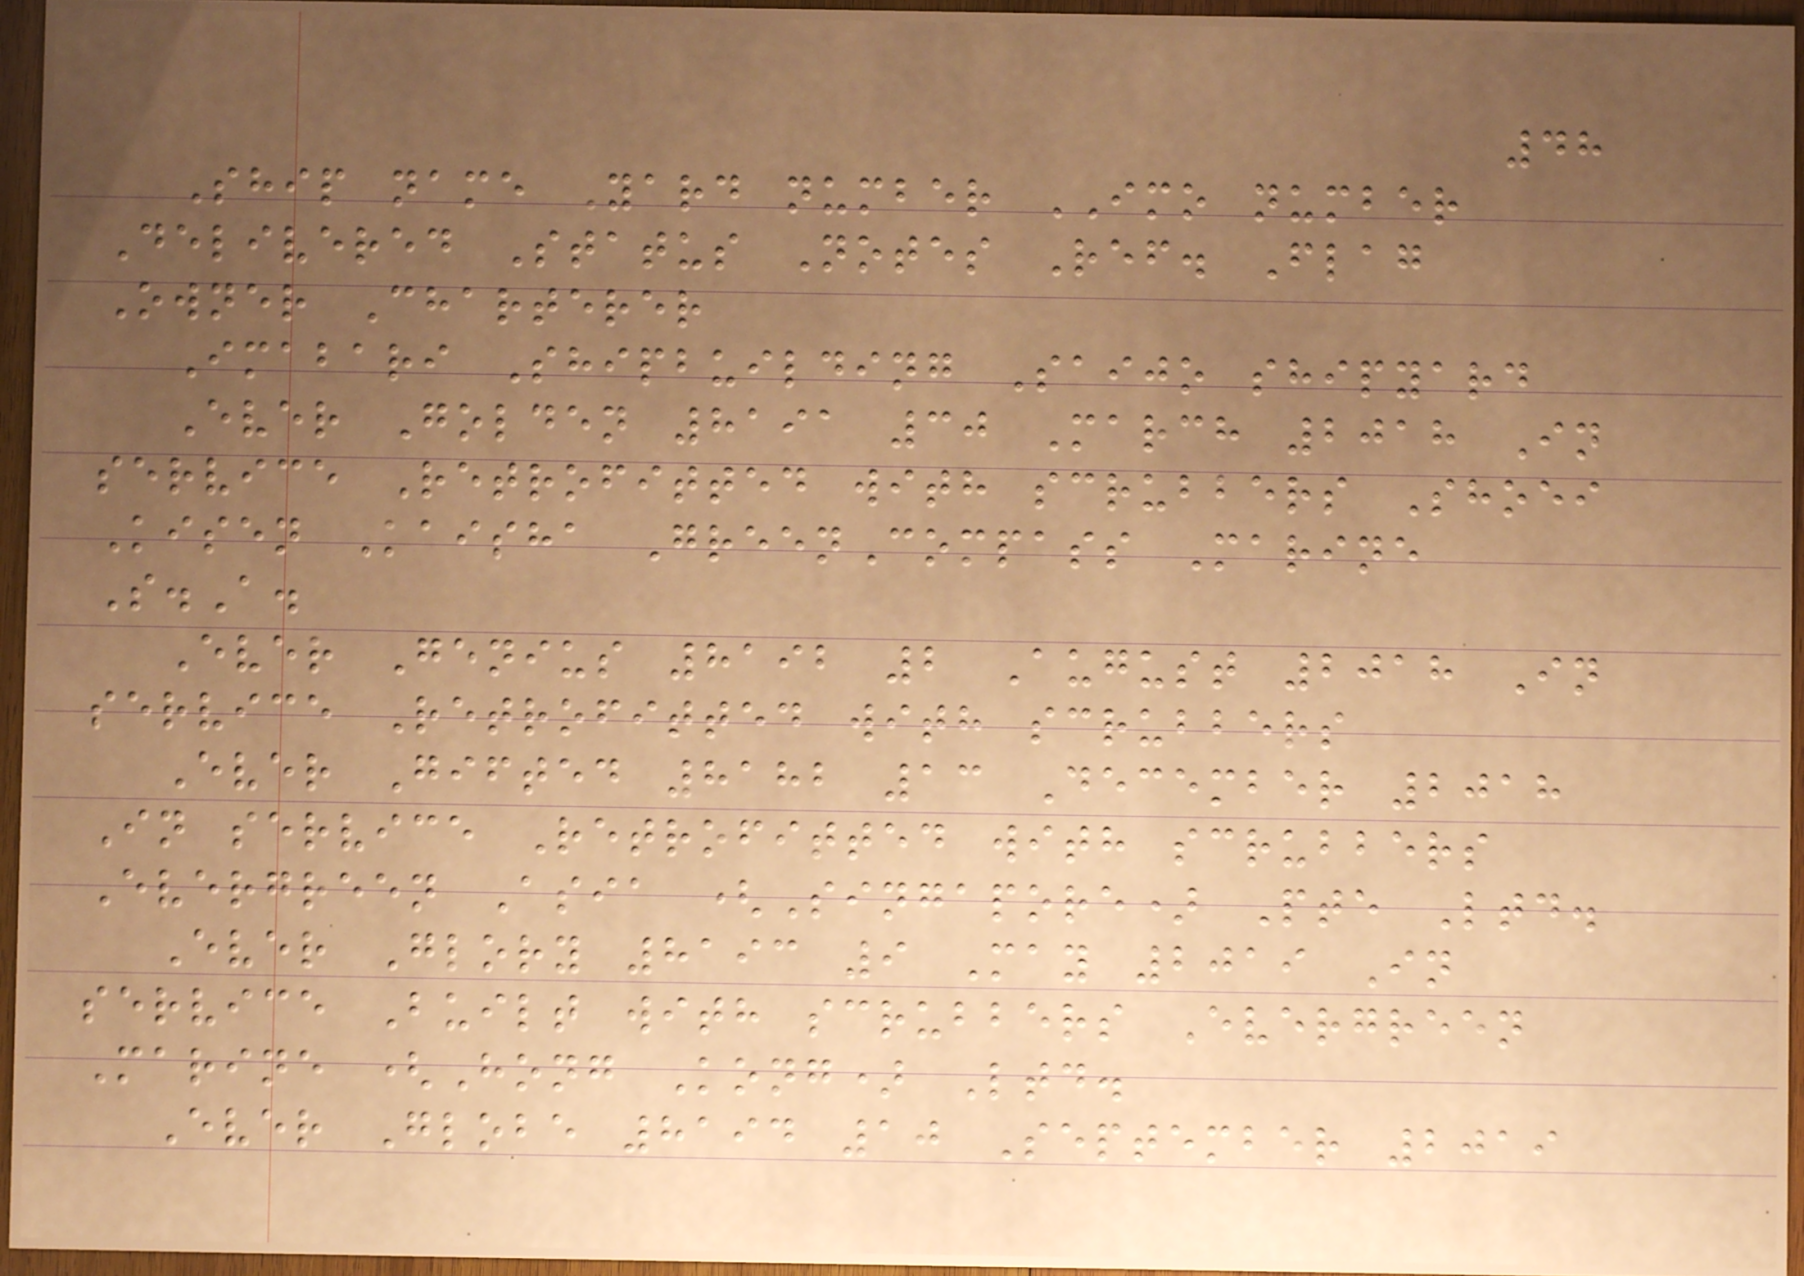48
Ship name Yard number IMO number
Delivered Status Notes Ref. Flag
Owner Charterer
Imabari Shipbuilding Saijo shipyard
Ever Golden 8191 30 March 2018 In
service Retrofitted with scrubbers Shoei
Kisen Kaisha GreenCompass Marine
S.A.
Ever Genius 8192 2 August 2018 In
service Retrofitted with scrubbers
Ever Gifted 8182 13 December 2018
In service Retrofitted with scrubbers
Evergreen Asia (Singapore) Pte Ltd.
Ever Glory 8193 9 May 2019 In
service Built with scrubbers Evergreen
Marine (Hong Kong) Ltd.
Ever Globe 8194 10 September 2019
